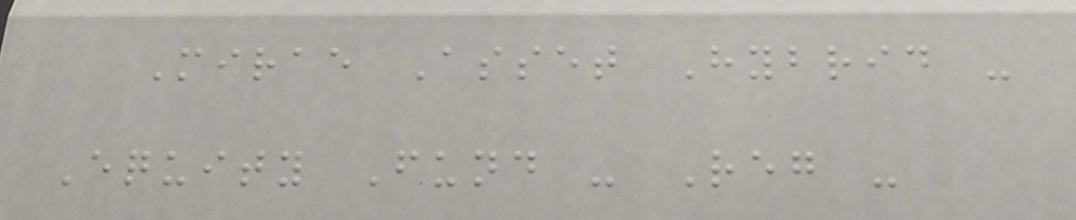Mirae Asset Hybrid -
Equity Fund - Reg -
